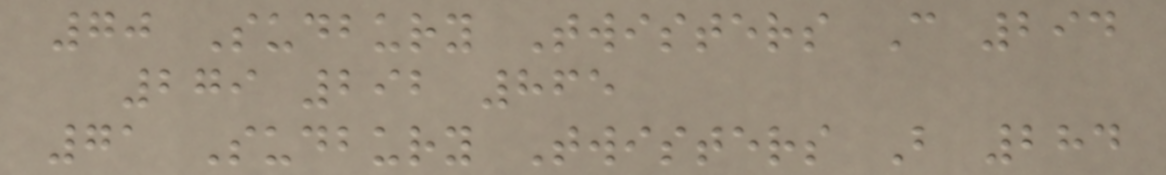70 Sudbury Twisters C 294
279 292 865
71 Sudbury Twisters B 284
